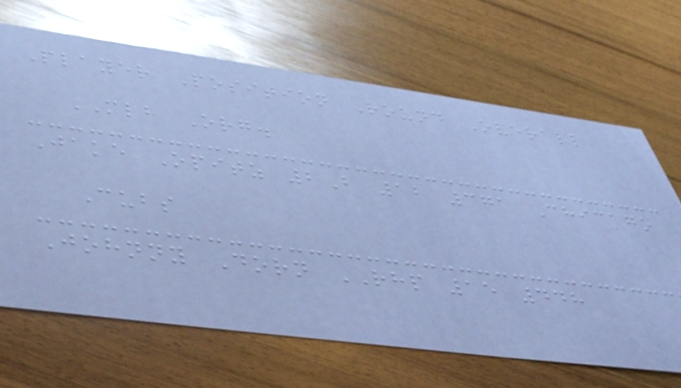Player Position Round Overall
MLB Org.
Jake Opitz 2B 12 371 Chicago
Cubs
Johnny Dorn RHP 15 448
